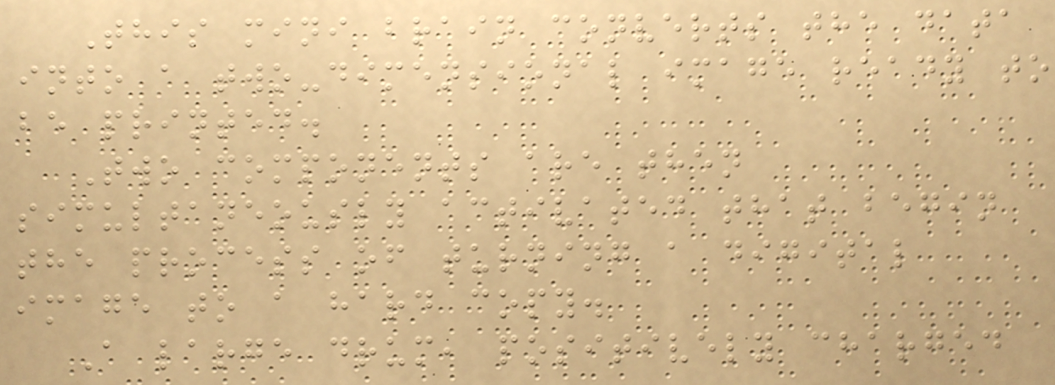This mini brain converts the data
into a two-dimensional image ready to
be printed.
Two components are then
simultaneously activated that begin
the process of turning a digital
image to a hard copy.
A large drum, positively charged
